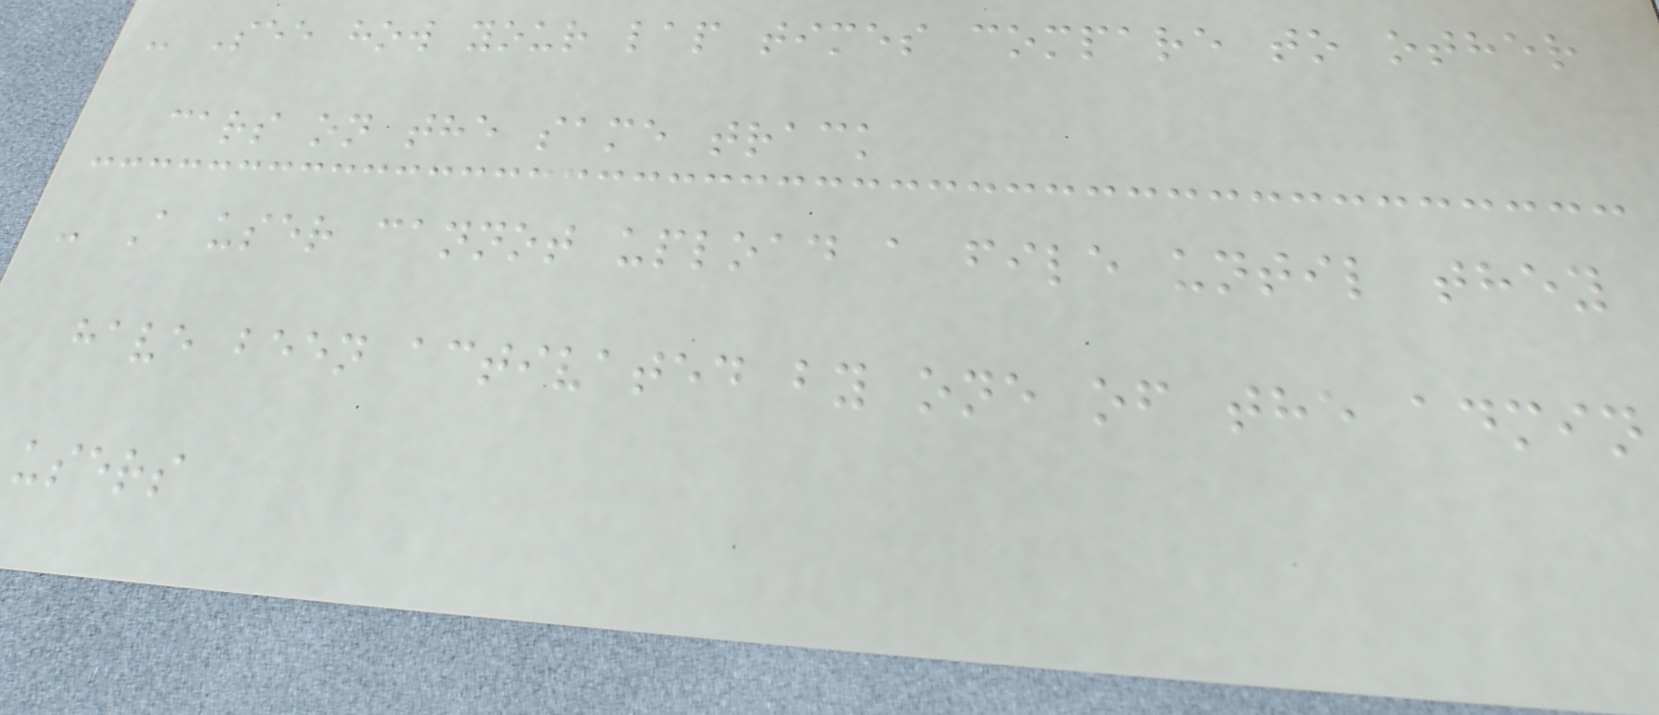- See how your lap times compare to other
cars on the same track
- A user cannot upload a file until they
have been activated by one of the admin
users
